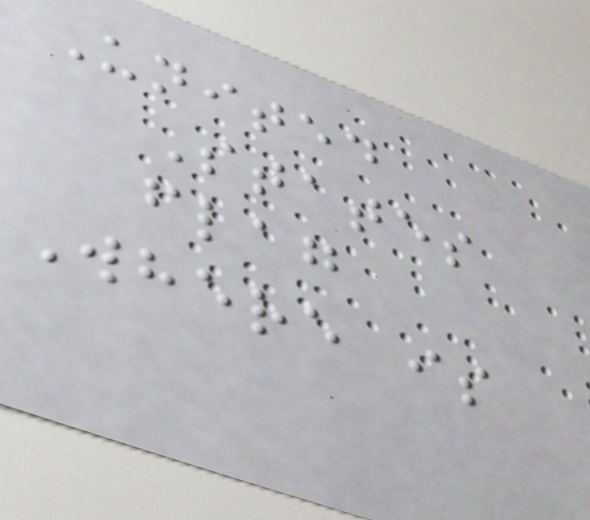United
States
flag
Where is
